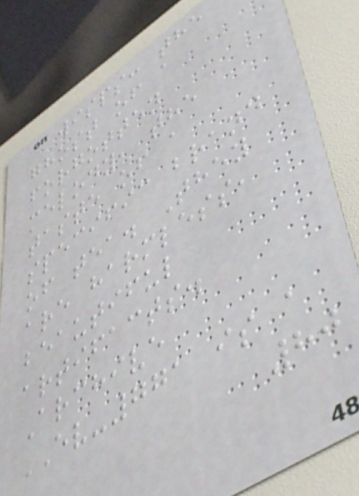wisps: the
ghost of a
forgotten
melody, the
taste of a
specific brand
of tea. They
are harmless,
beautiful
artifacts.
Archive
EV-771 is a
80
